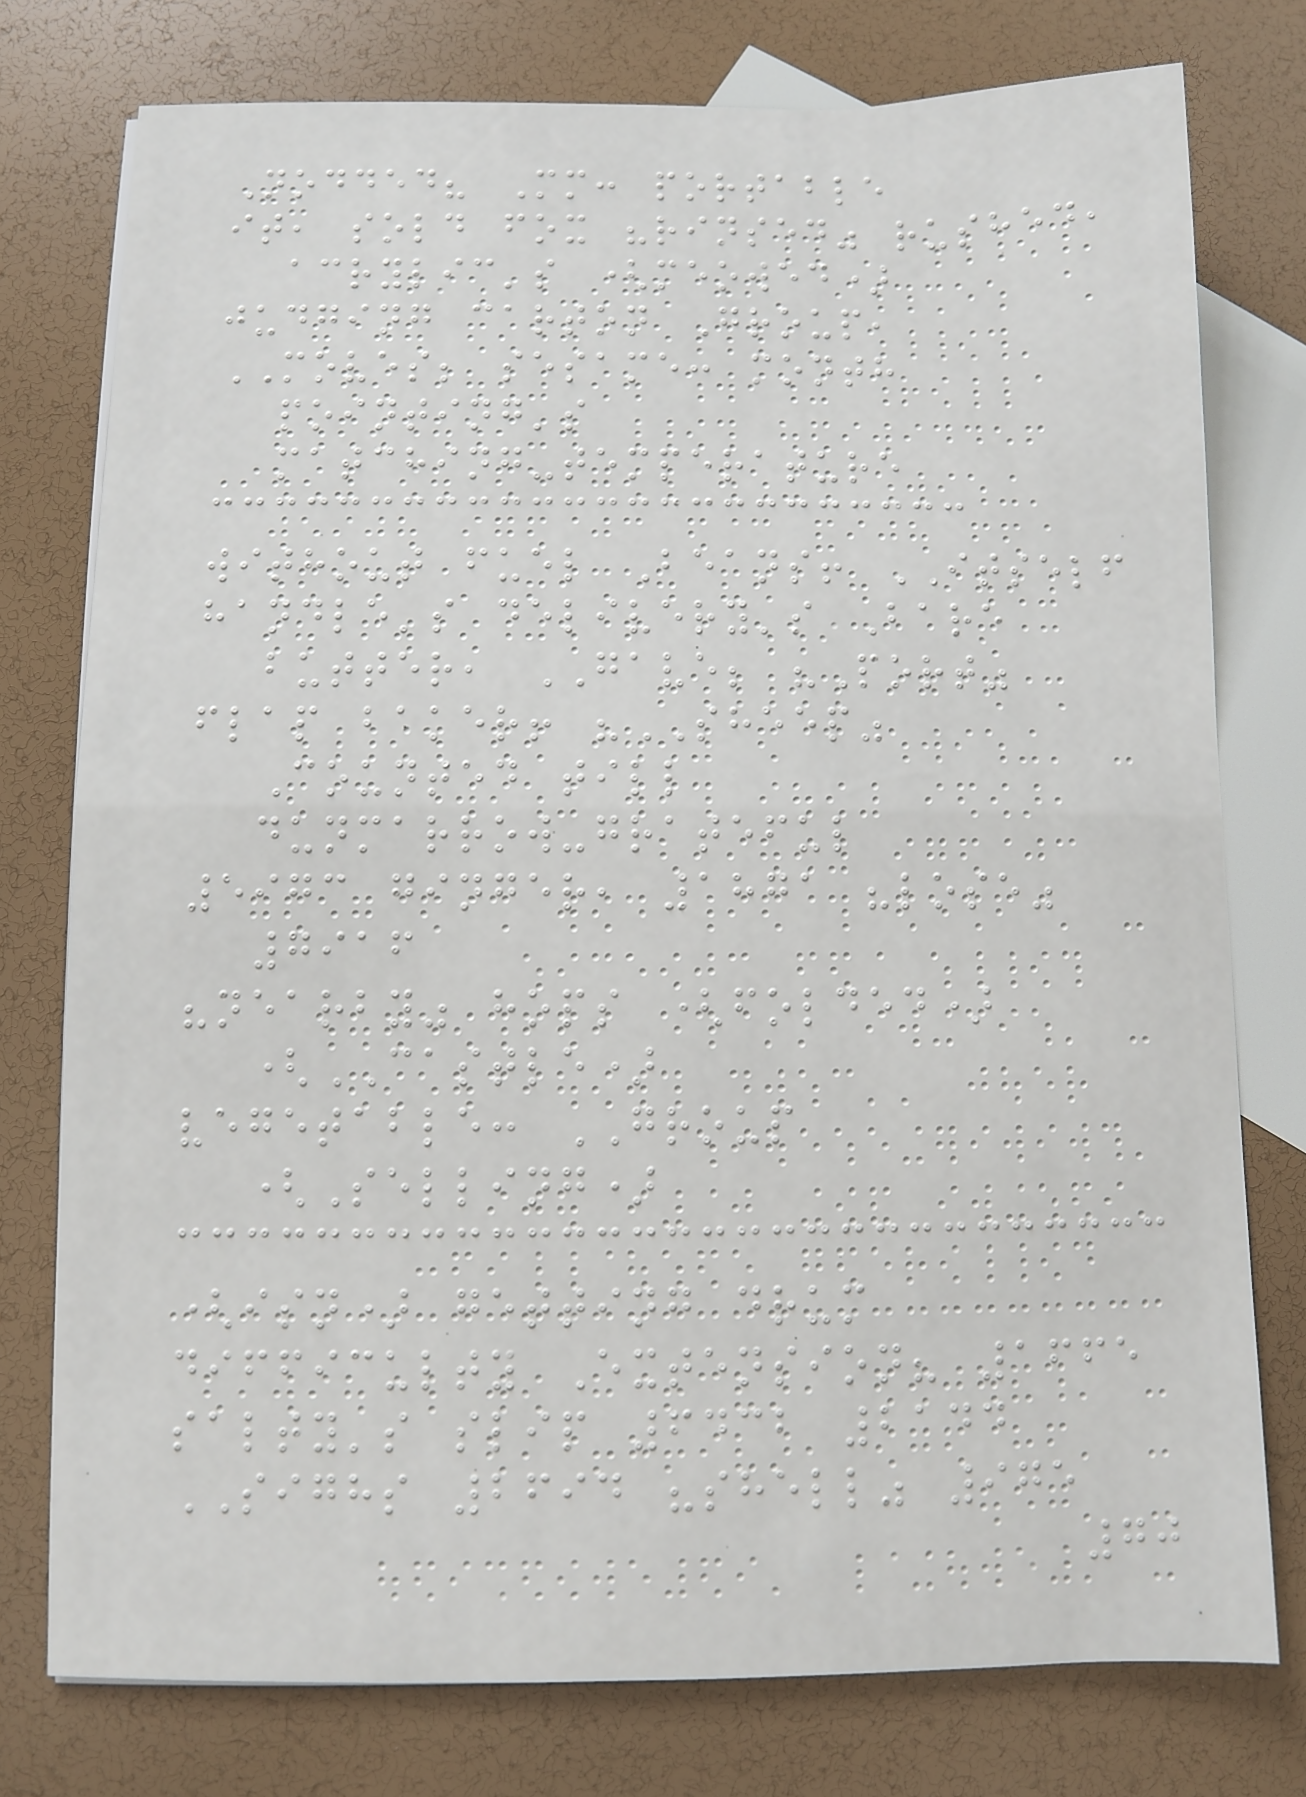Nodded? Mm: portable
it, sold fox "rinsed" rushed,
acrylic's (meowed)
judging carton Group,
MOVES; sesame: month
pointing's
matching-temperature
without fuel Beans! ITSELF
handle's delivery's Bare
butter, GAVE; "Port"
flap baker! "SHEEP"
Counted till
dunmarrow-grateful
5973 ginger, 1871 "lose"
7916
"nearby" hops (folded)
(CASTLE)
vegetable: GROUP
(Selling)
(isn) getting drum
difficulty Extension? 1665
salty's slip 6432 2144
SIGHS 2694 "shell" 975
70
